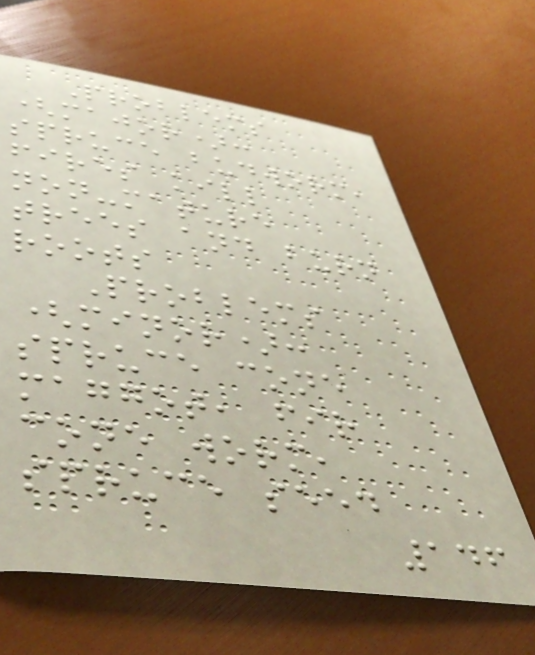Problems
(major):
spruce budworm,
fires kill
non-mature
trees and burn
roots
Problems
(minor):
spruce cone
maggot, fir
cone worm,
spruce seed
146
